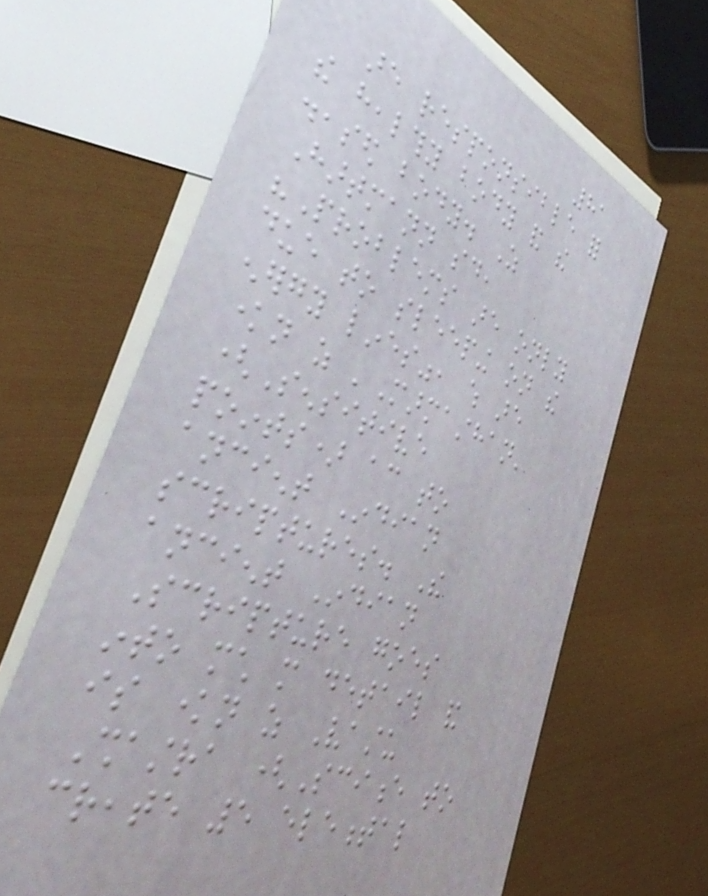81
are responsible for
the healthy body and the
diseased body. As
Hartmann said,
"Problems are only
due to sleeping on the
energy lines", which are
known as 'Marmasthan'
(Sensitive
points) according to
ancient Indian
scriptures. The
ancient Indian
Scripture goes
into much more detail and
is known as Vastu
Shastra (Science to
create 5 elemental
